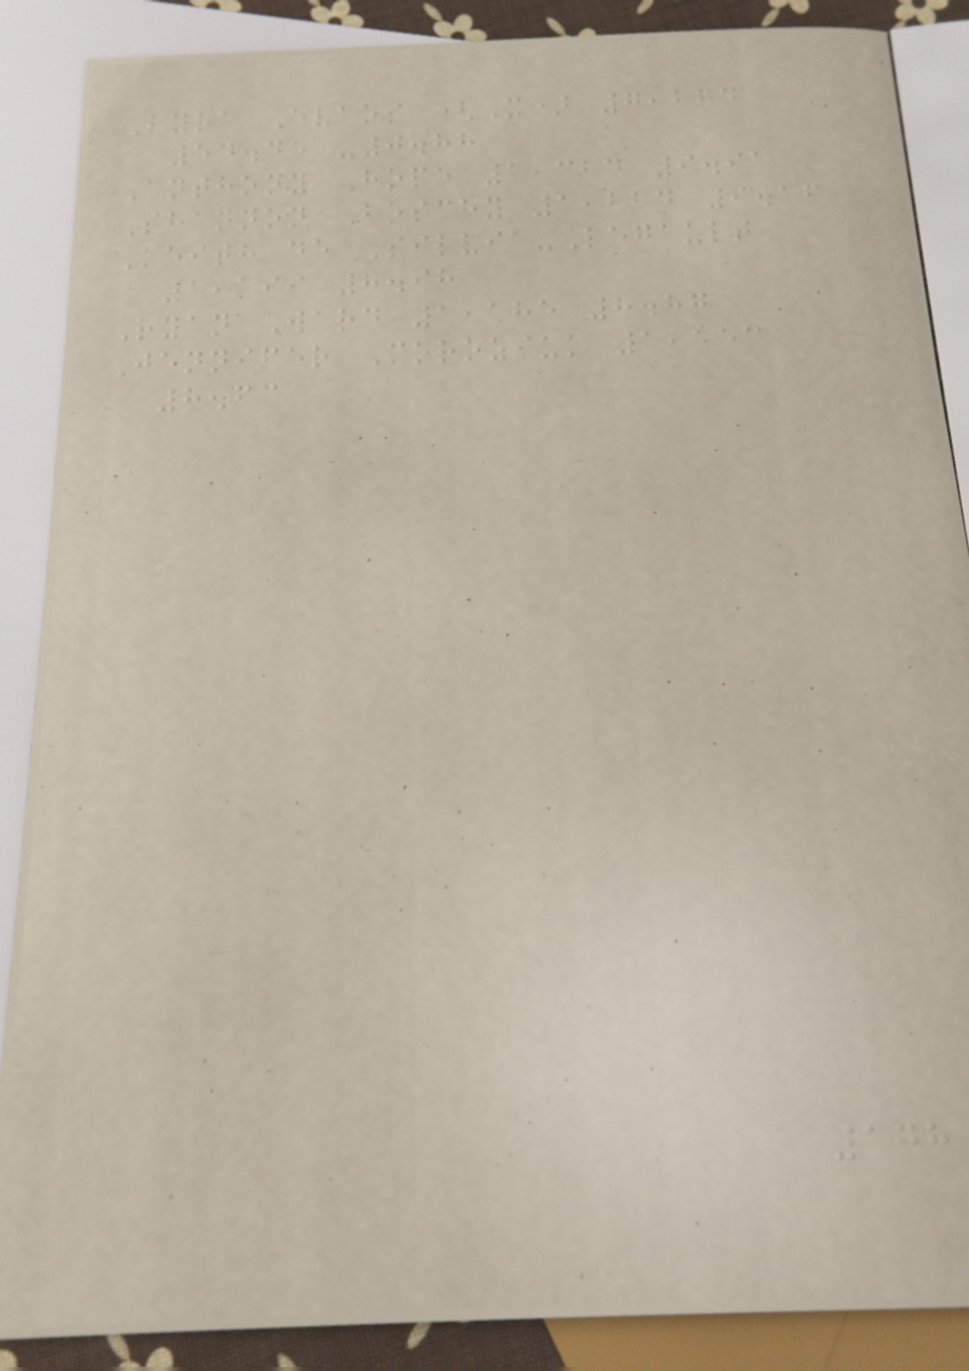Lyra Evans (X) 7,274
54.45 -0.88
Anthony Hope 1,324 9.91
Shannon Boschy 1,224 9.16
Keith de Silvia-Legault
1,199 8.98
Ryan Ward 1,185 8.87
Jennifer Moroziuk 1,153
8.63
178
